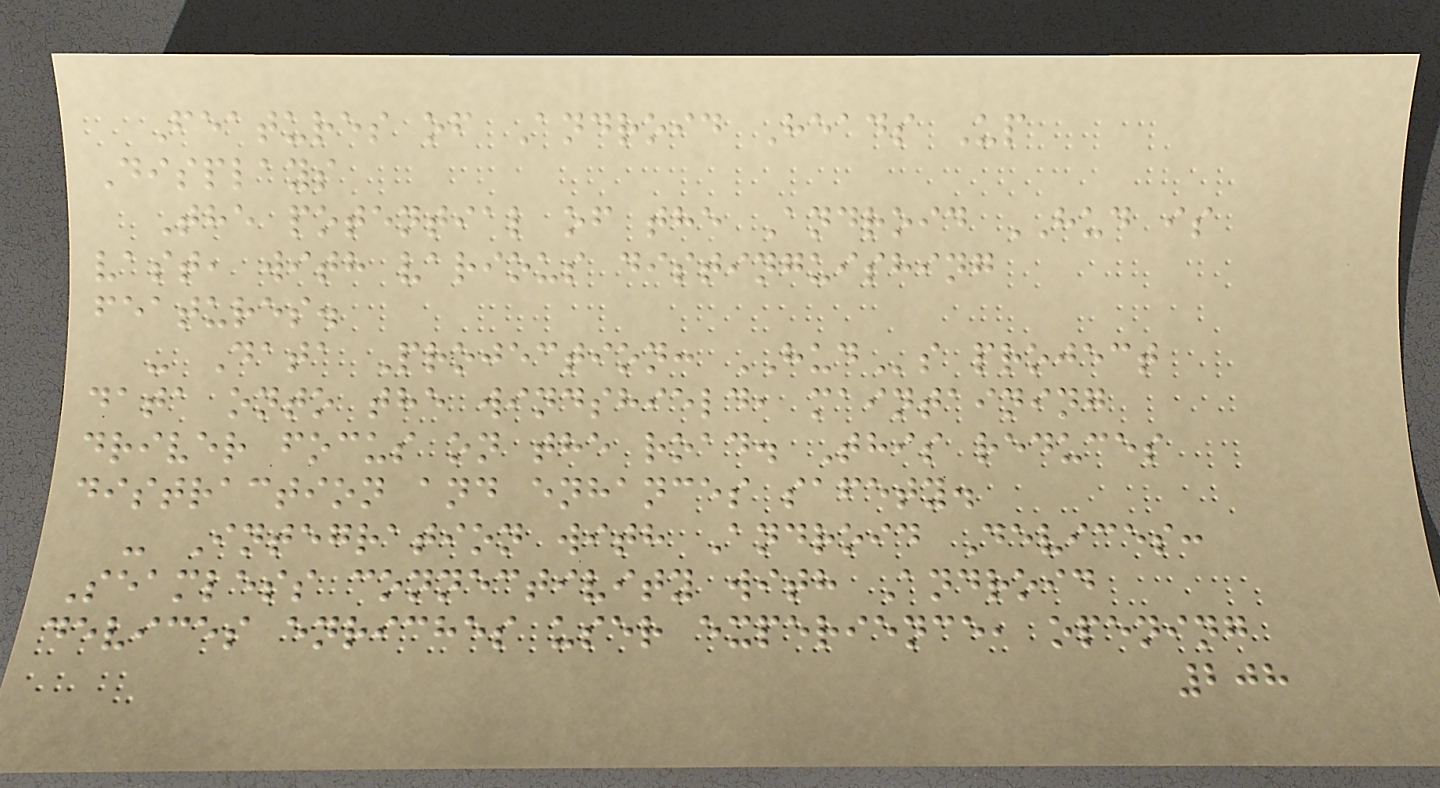Features of Android Heads Up
Displays
The potential of the Android HUD is
vast, with various distinguishing
features.
- Data Projection: HUDs project
data onto the windshield, maintaining
driver focus on the road. This reduces
distraction and enhances safety.
- Integration with Android Devices:
Seamless connectivity with Android
devices enriches user experience, opening
208
